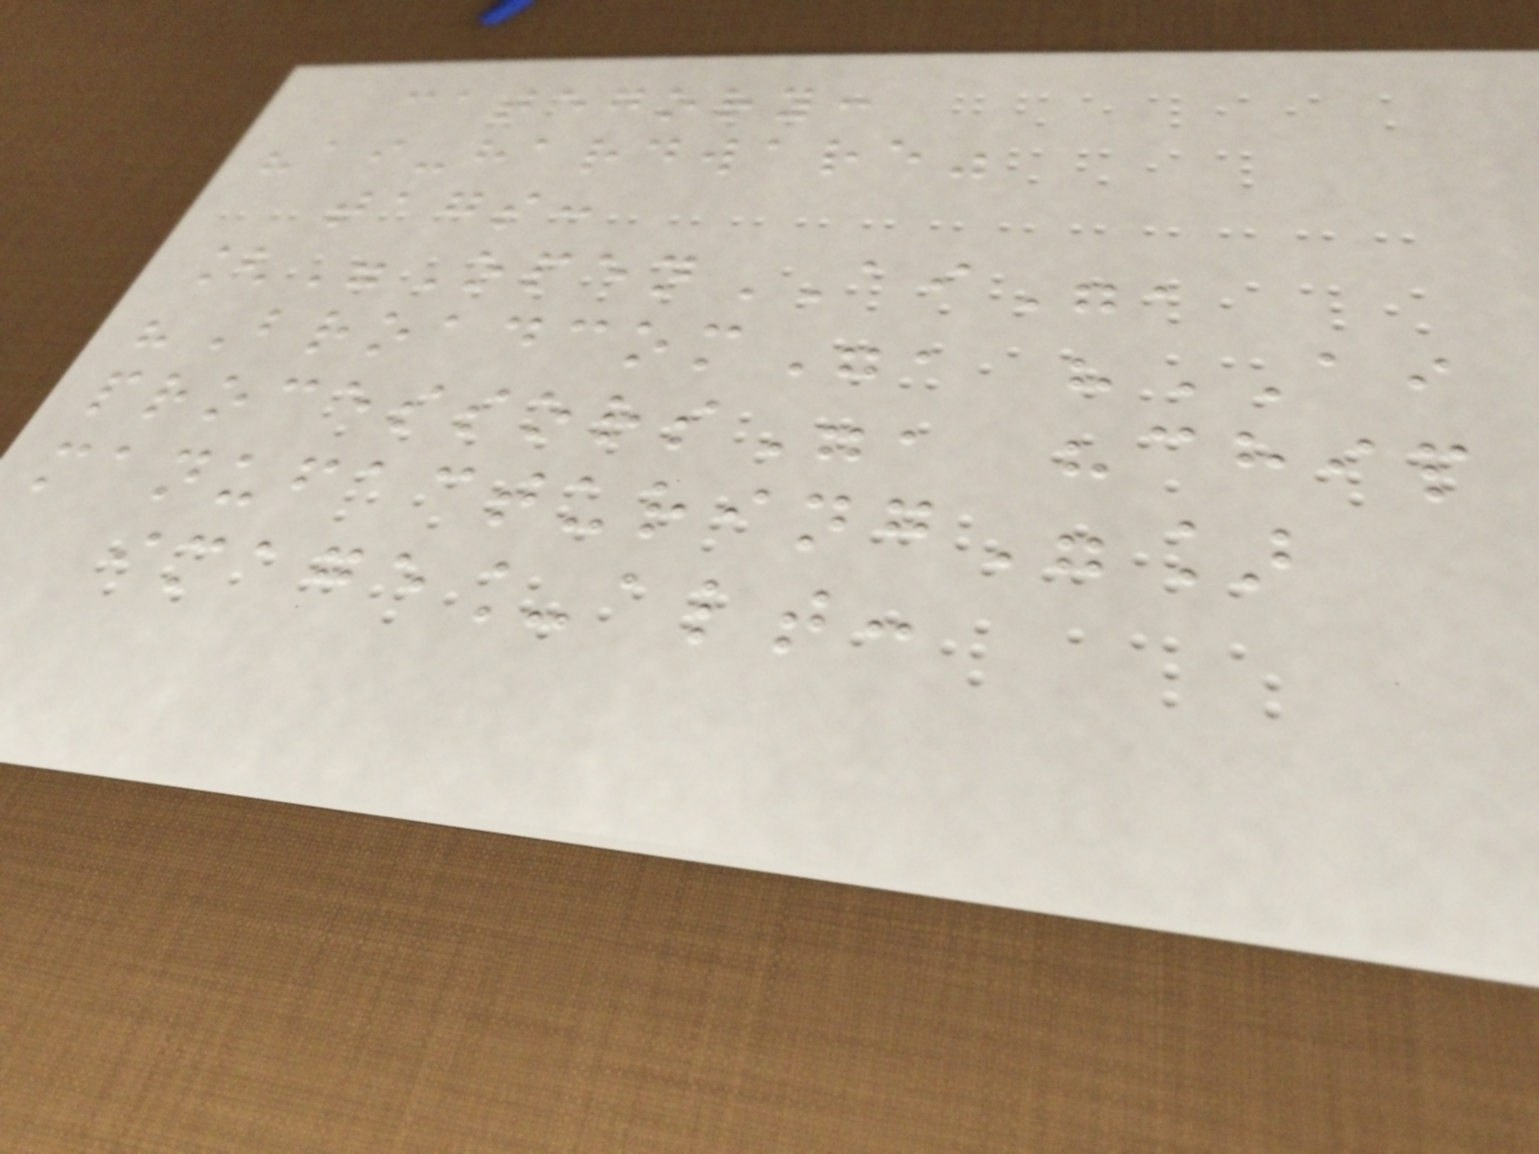category:
"ai-hardware"
tags:
["OpenAI",
"Broadcom", "AI
processors", "chip
manufacturing"]
image_alt:
